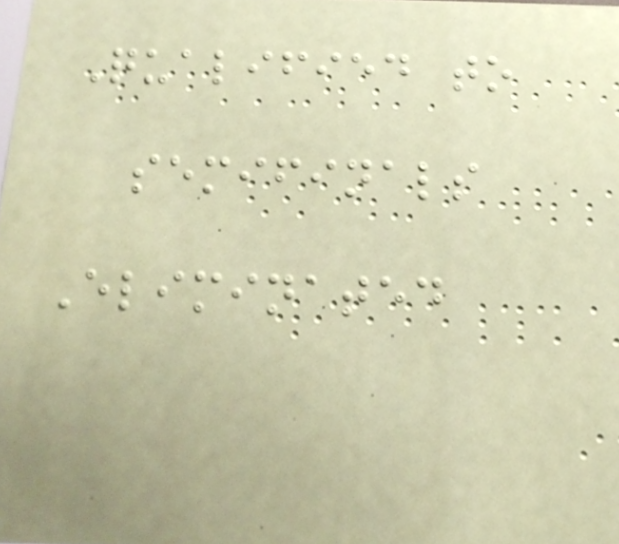Qualified to
semifinals
Eliminated
